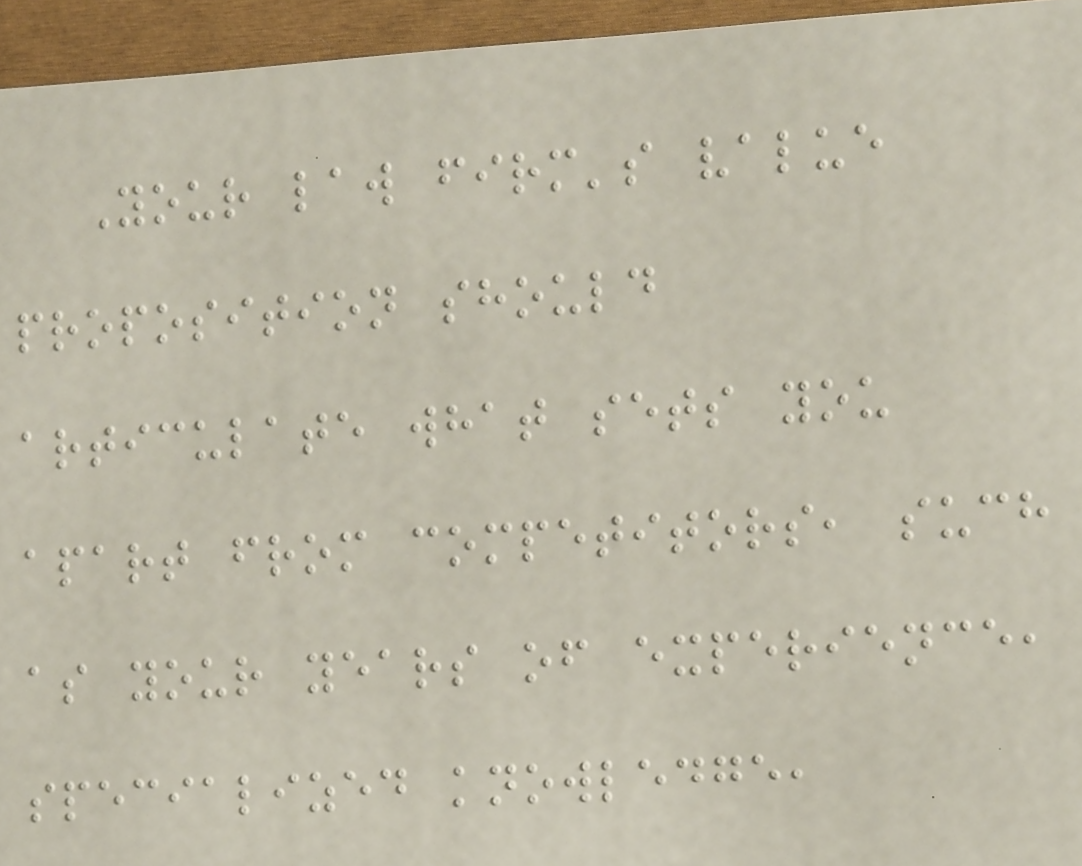Your law firm's value
proposition should
articulate what sets you
apart from competitors, such
as your years of experience,
specialized knowledge,
